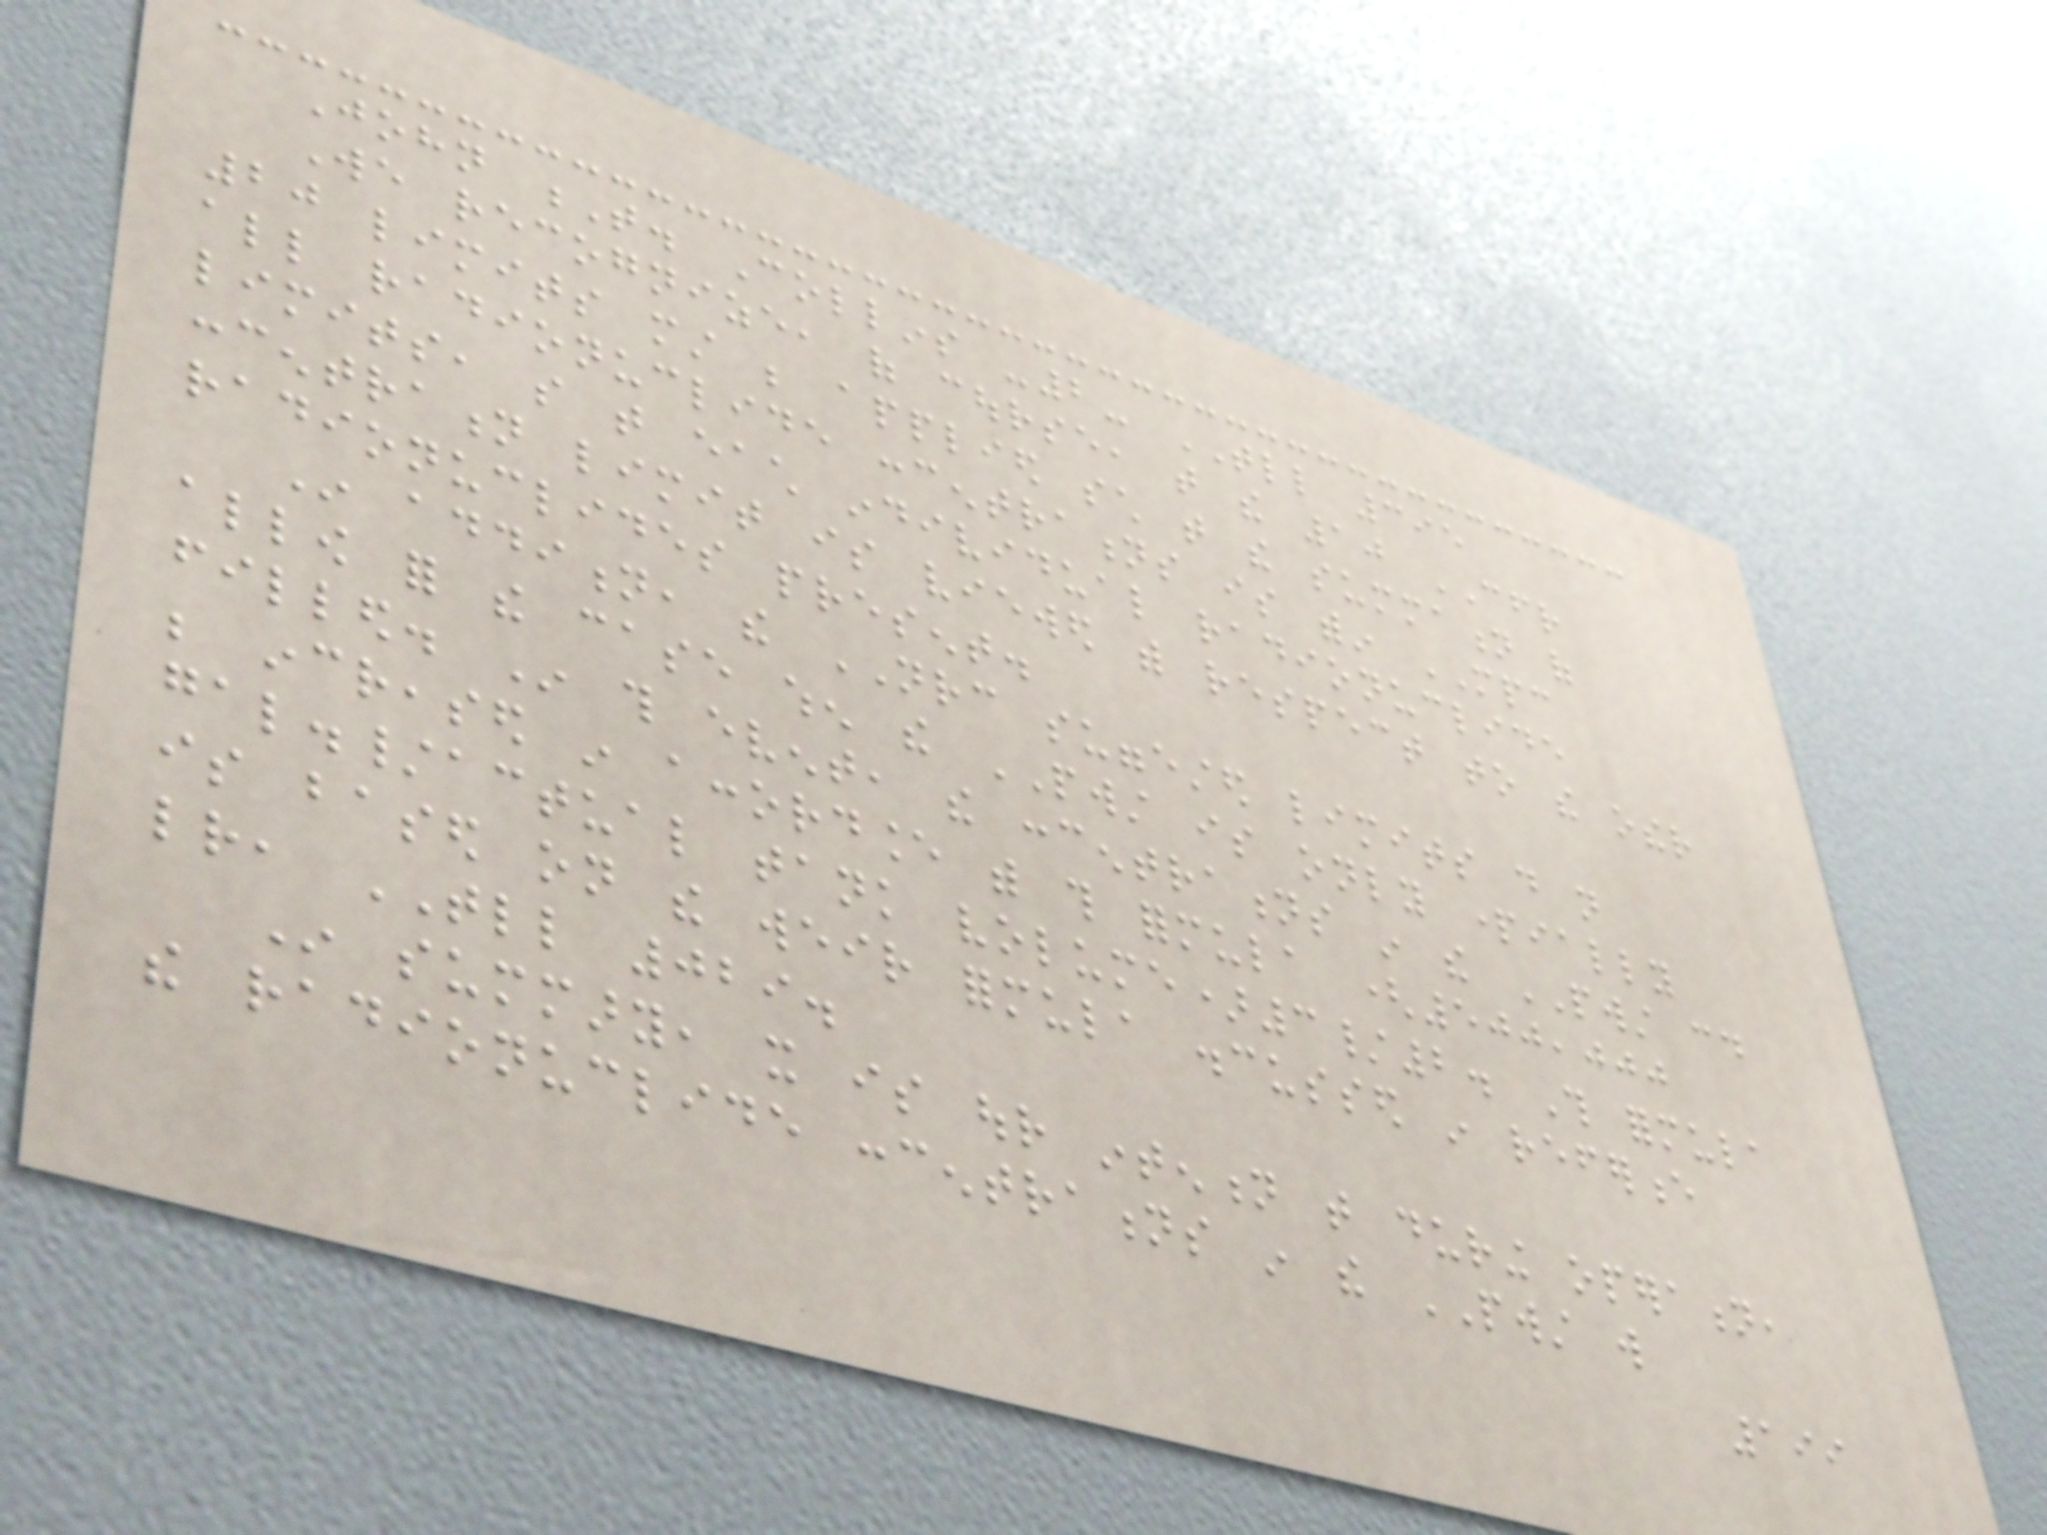John T. Collins -2- TLL 395
We recognize, of course, that the 10 CFR
20 limits must be applied such that the summation of
all radionuclide concentrations is within MPC
limits, so that each individual radionuclide
concentration limit is viewed with respect to the other
radionuclides present.
In addition, the NRC suggested limits do not
allow for the case when the PWST is only partially
filled. In this event, the concentrations in the PWST could
be increased in accordance with this formula (500,000
gal./actual tank volume)3/2. This formula
is based on the weir formula discussed in reference
letter, TLL 029.
In summary, it is our intention that during operation,
the radionuclide concentrations in the PWST will
199
